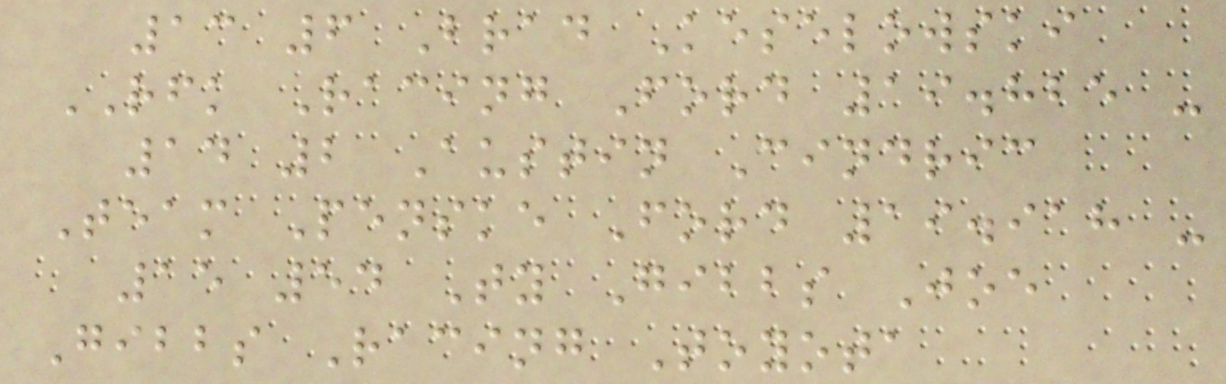13 6 Brad Keselowski
RFK Racing Ford 19.825 -
14 2 Austin Cindric
Team Penske Ford 19.918 -
15 54 Ty Gibbs Joe
Gibbs Racing Toyota
